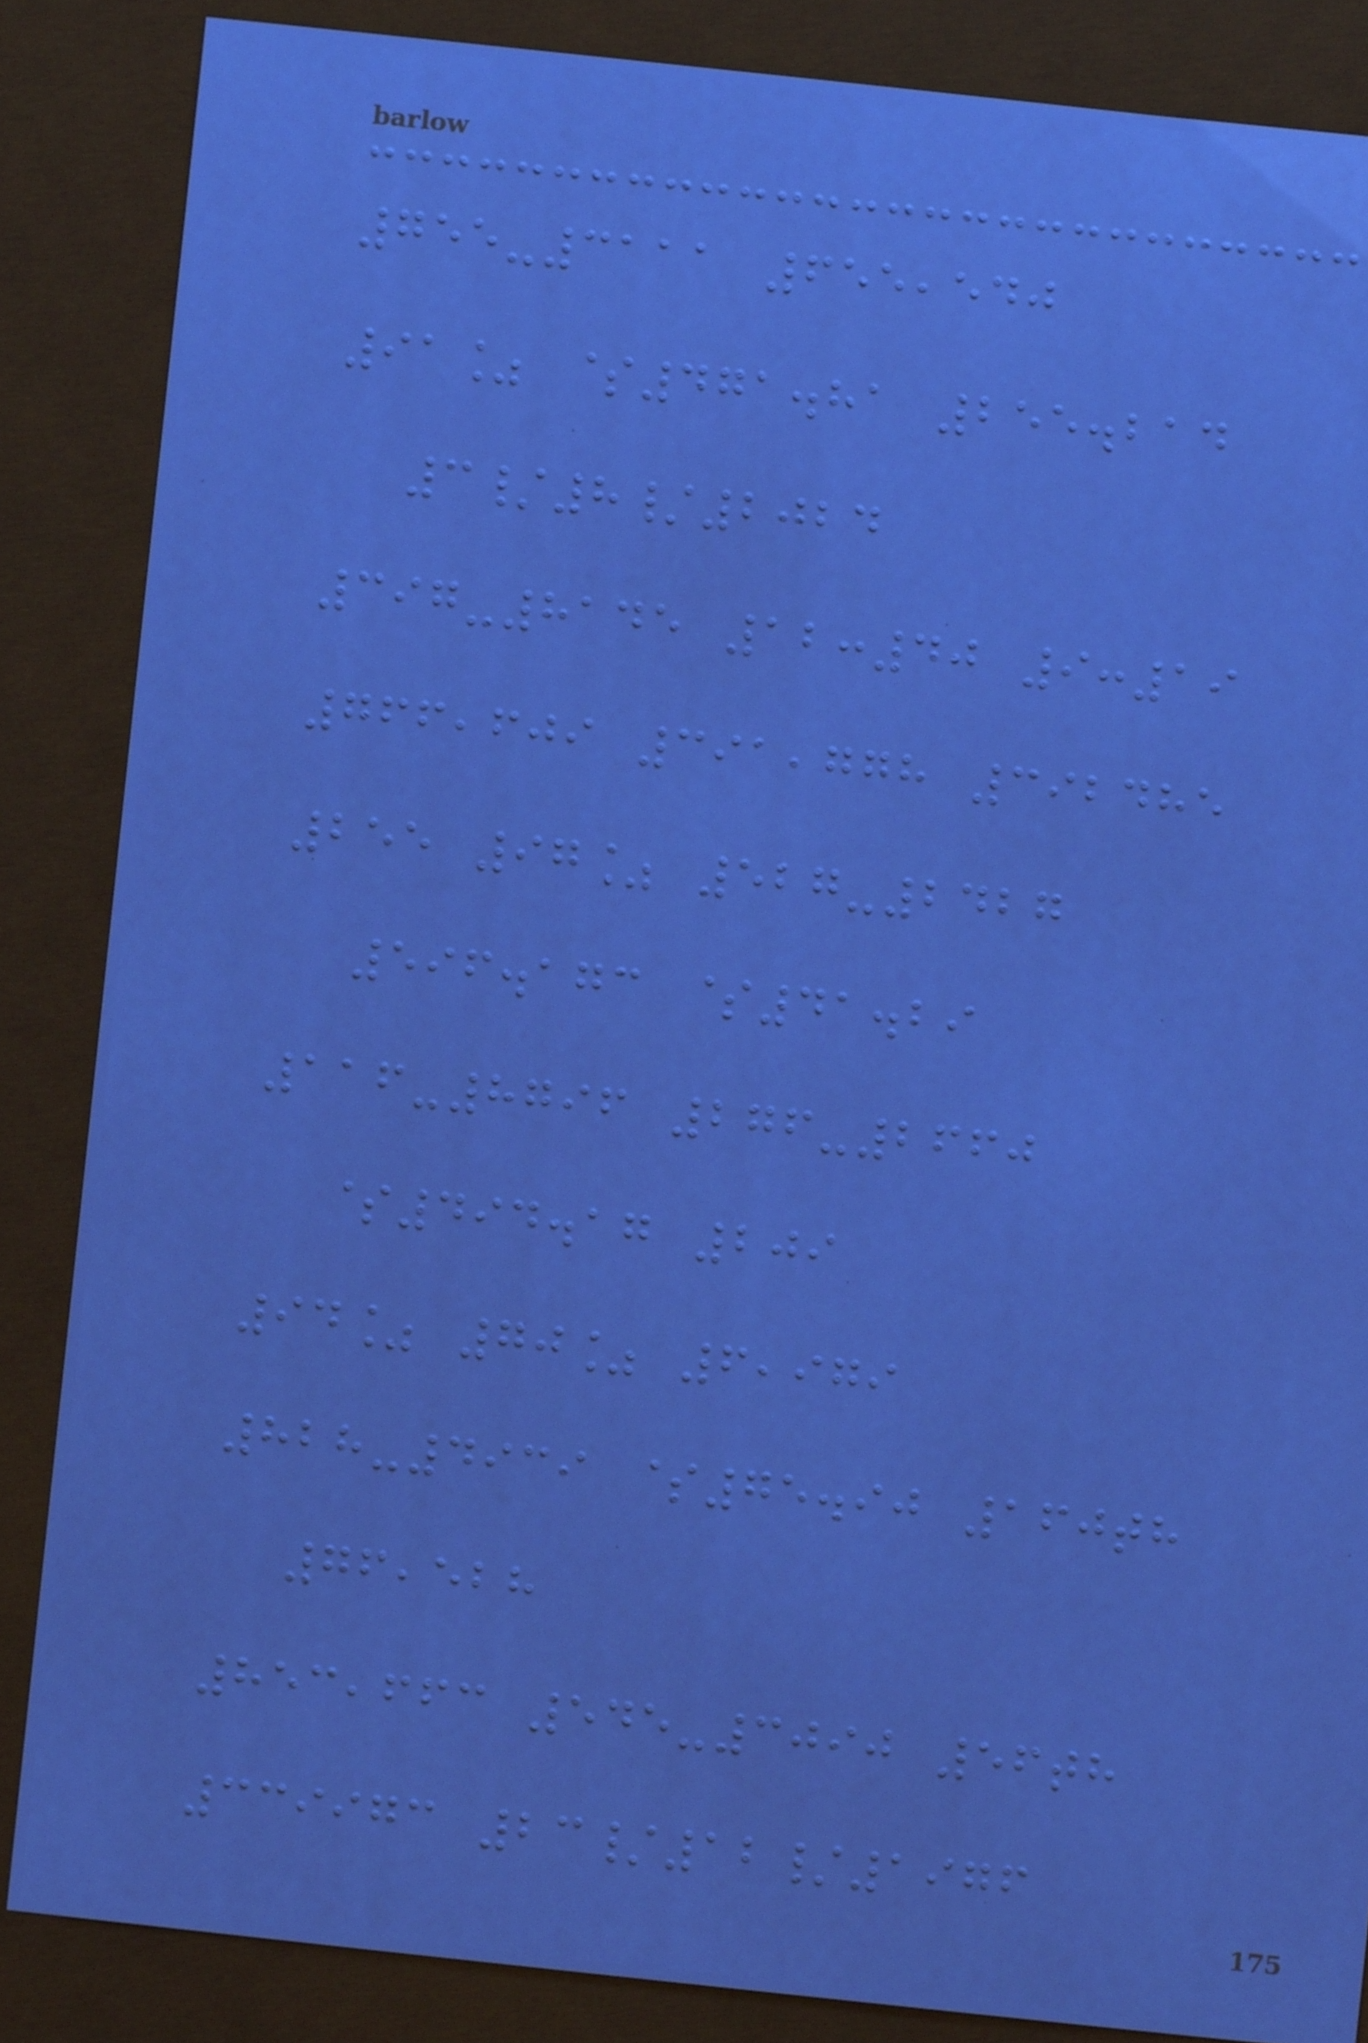755-3111 655,540
91% $471.81 255.214
3/8/2024
397-8145 12:40 9:19
766,609 391,778 392485
255 97% 527-2427
596.173 $41.29
116-8796 276-2660
$494.17 209
94% 70% 6,979
828-4939 $75.90 160th
76,528
853,663 545-3090 56th
339973 23/12/1976
